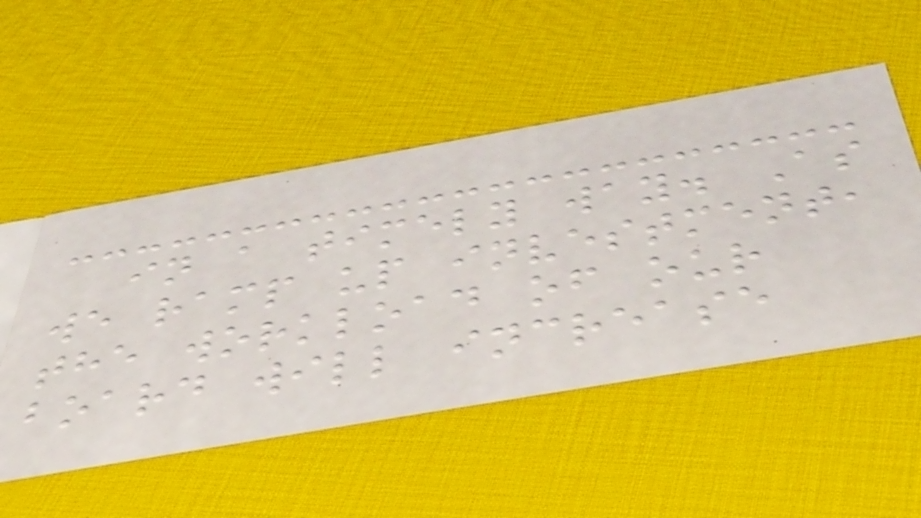in a timely way. As
we ramp up investment,
the workload of our
board will increase
